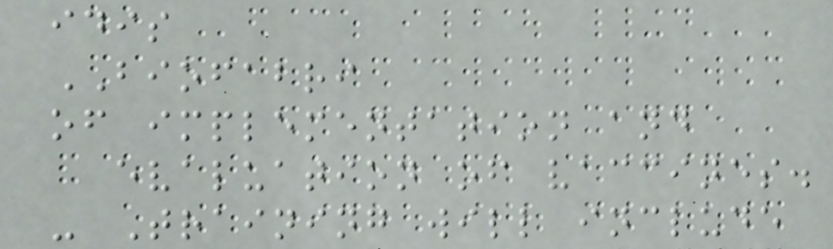idis
BIOFABRI
of implementation and
evaluation of vaccines.
- Training will include
